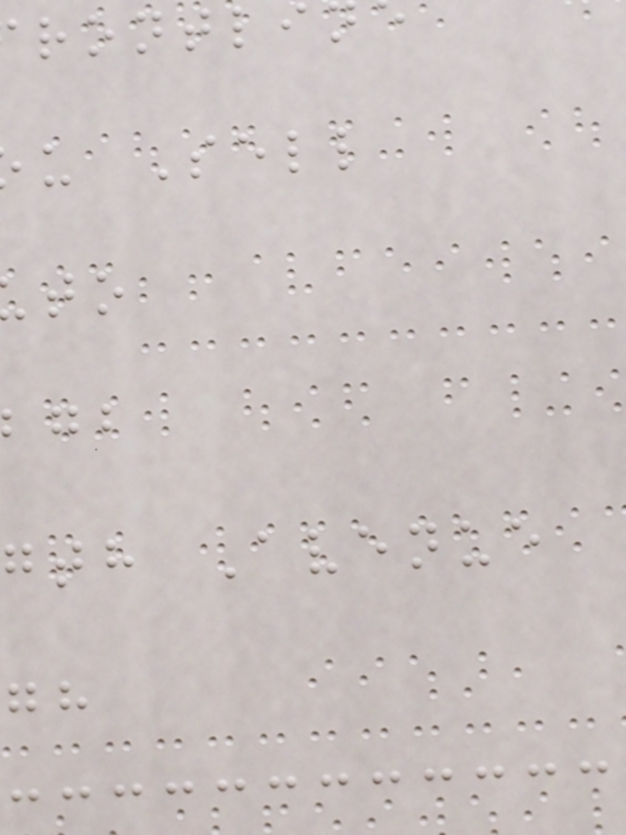u Sell
gth Avenue
